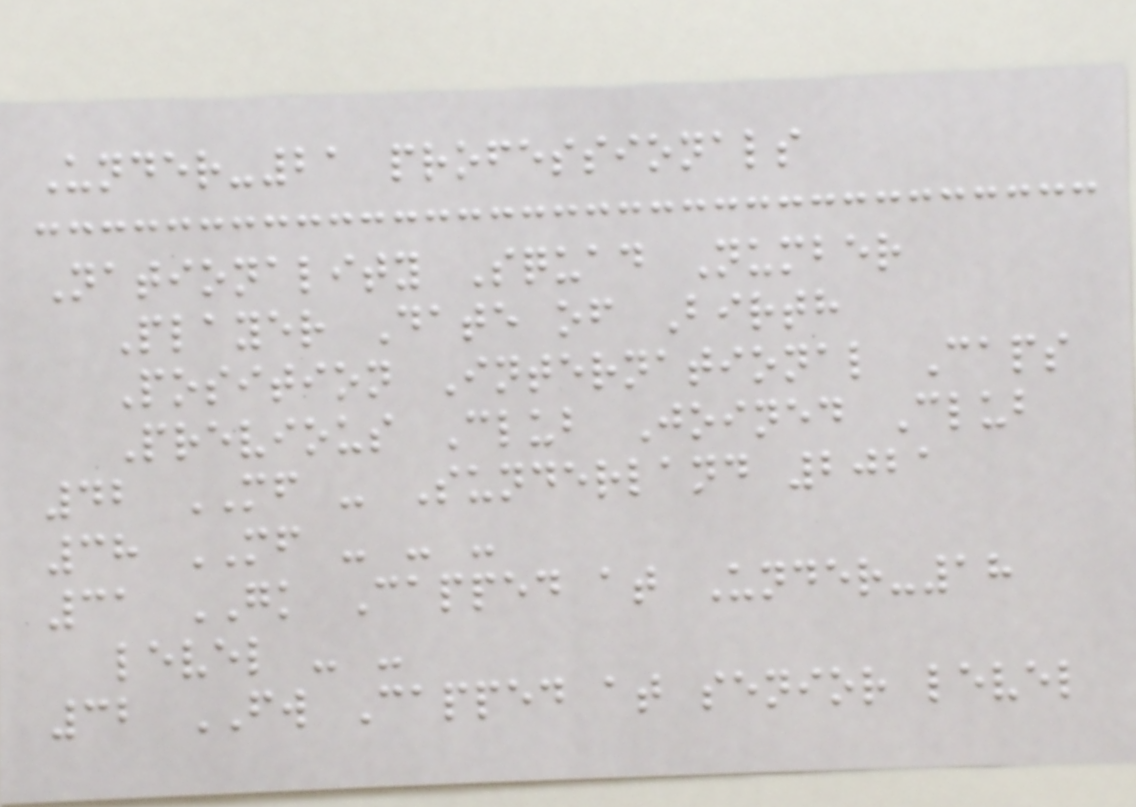Under-21 professionals
Nationality Squad Number
Player Date of Birth
Position International Caps
Previous Club Joined Club
42 MF - Sunderland 2021
38 MF - - -
31 GK Capped at Under-18
level - -
32 FW Capped at senior level
